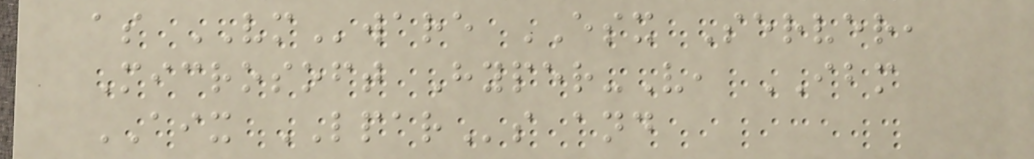as VMware ESX Server,
Microsoft Hyper-V, IBM
AIX LPARs and
